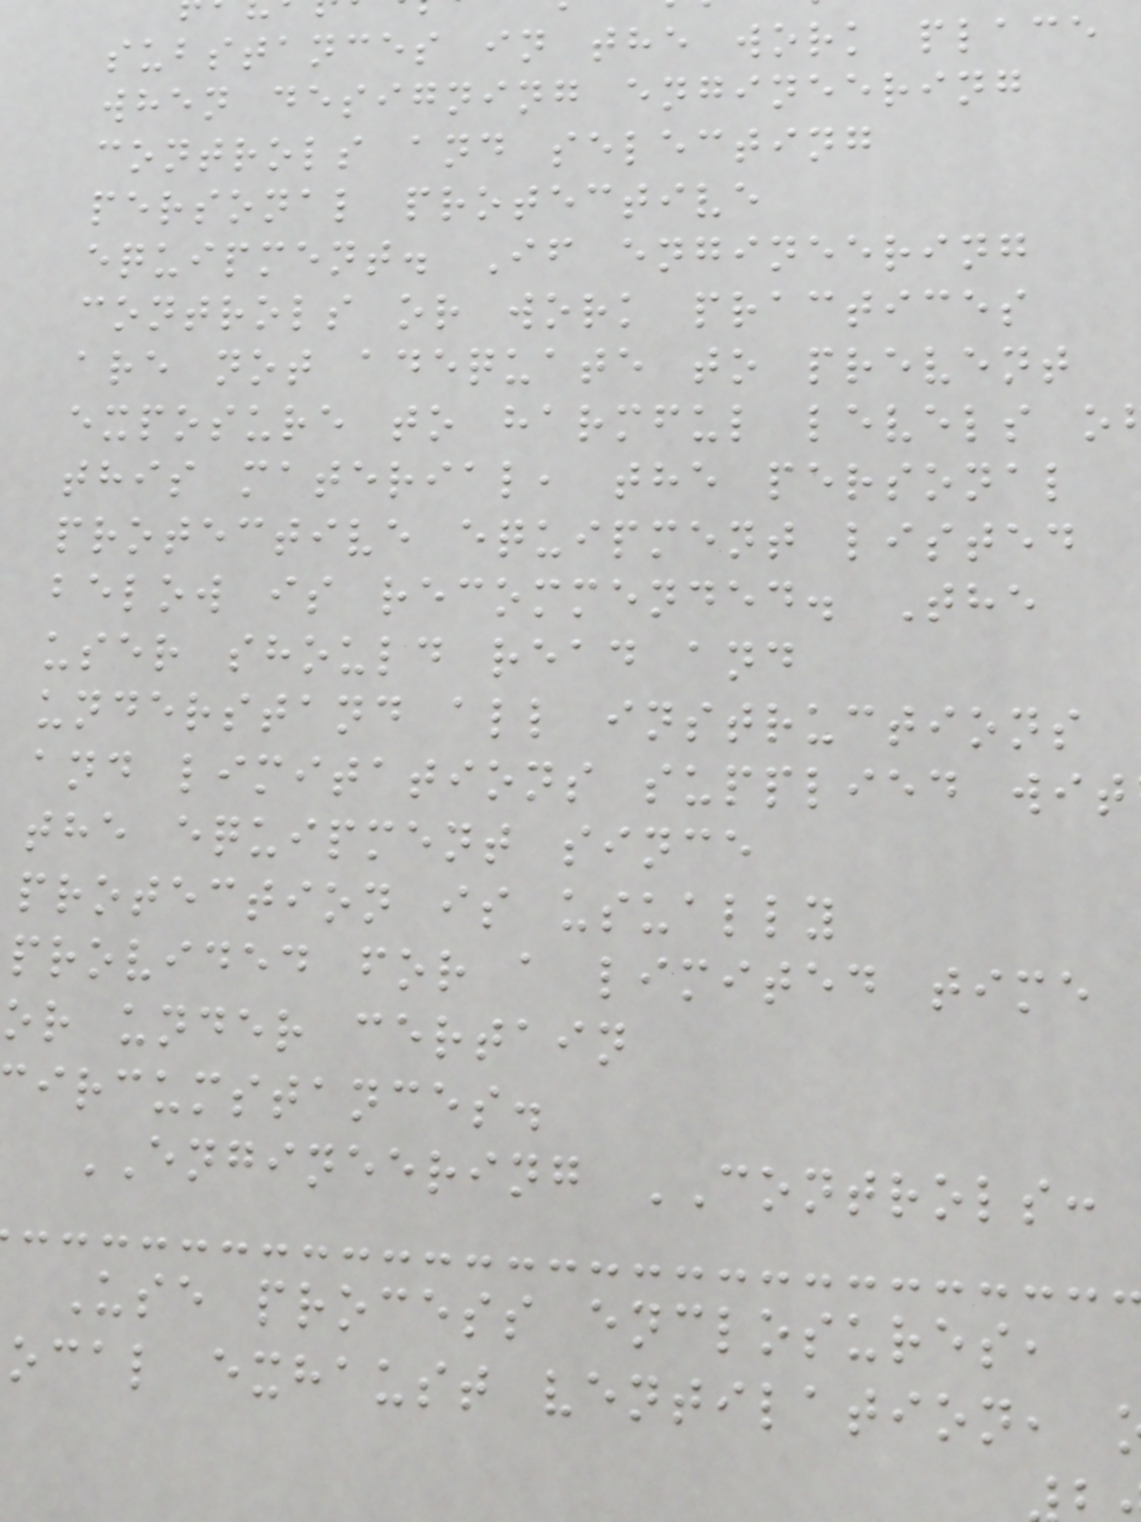substances in the work place
when designing engineering
controls and selecting
personal protective
equipment. If engineering
controls or work practices
are not adequate to prevent
exposure to harmful levels o
this material, the personal
protective equipment listed
below is recommended. The
user should read and
understand all instructions
and limitations supplied wit
the equipment since
protection is usually
provided for a limited time
or under certain
ircumstances.
ENGINEERING CONTROLS:
Use process enclosures,
ocal exhaust ventilation,
